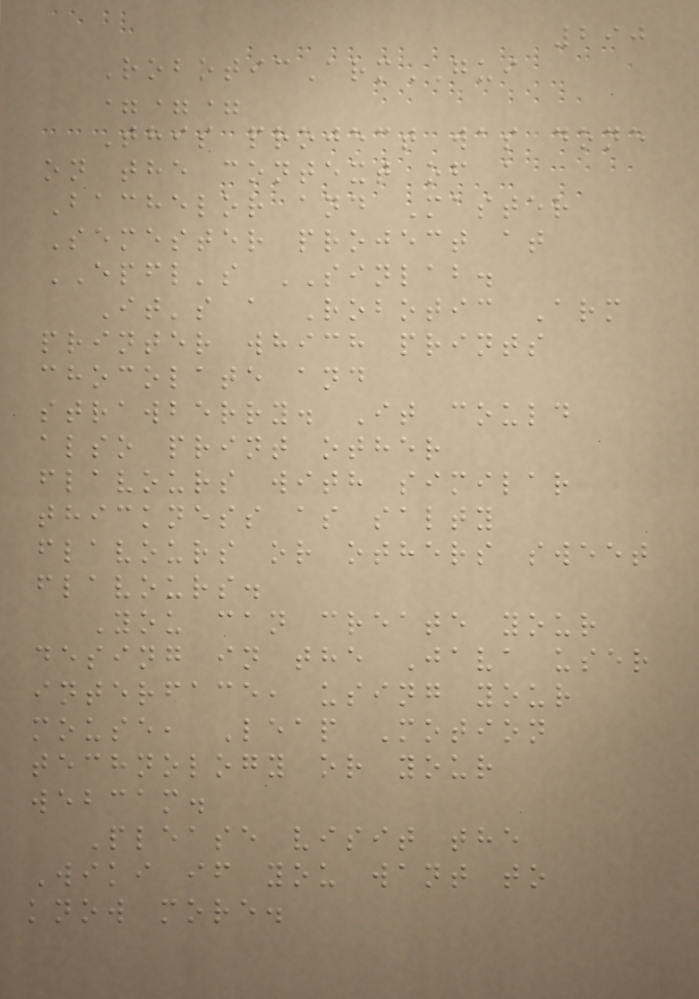290
RoboticArmGUI
===
This project was done
on the context of a
Bachelor and Master
Semester project at
EPFL's SINLAB.
It's a Robotic Arm
printer which prints
chocolate and
strawberry. It could
also print other
flavours with similar
thickness as salty
flavours or others sweet
flavours.
You can create your
desing in the Java user
interface, using your
mouse, Leap Motion
technology or your
webcam.
Please visit the
Wiki if you want to
know more.
